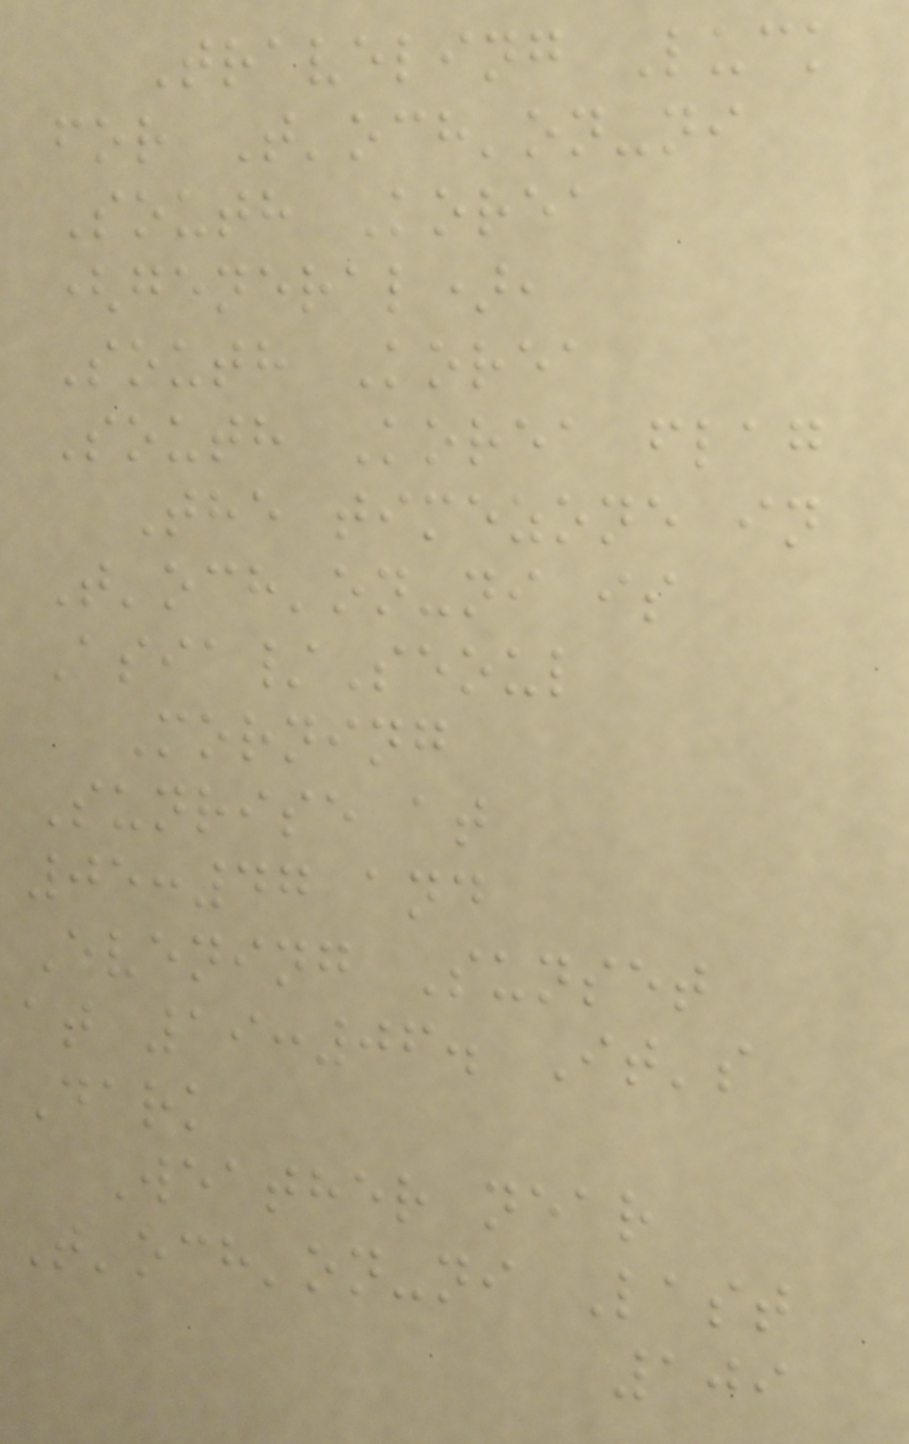Traveling Luck
for T'och'on-ni
South Korea
(general),
South Korea
South Korea flag
The timezone in
T'och'on-ni is
Asia/Seoul
Morning
Sunrise at
05:47 and
Evening Sunset
at 19:06. It's
Dark
Weather near
T'och'on-ni Last
109
